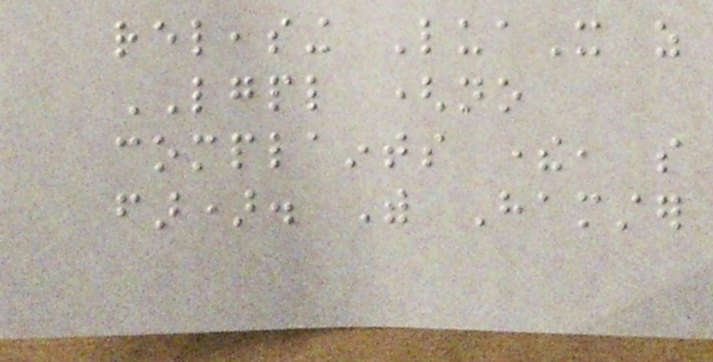releasing LuaX as
LGPL (no
complaints there, so
far). With Hamster
